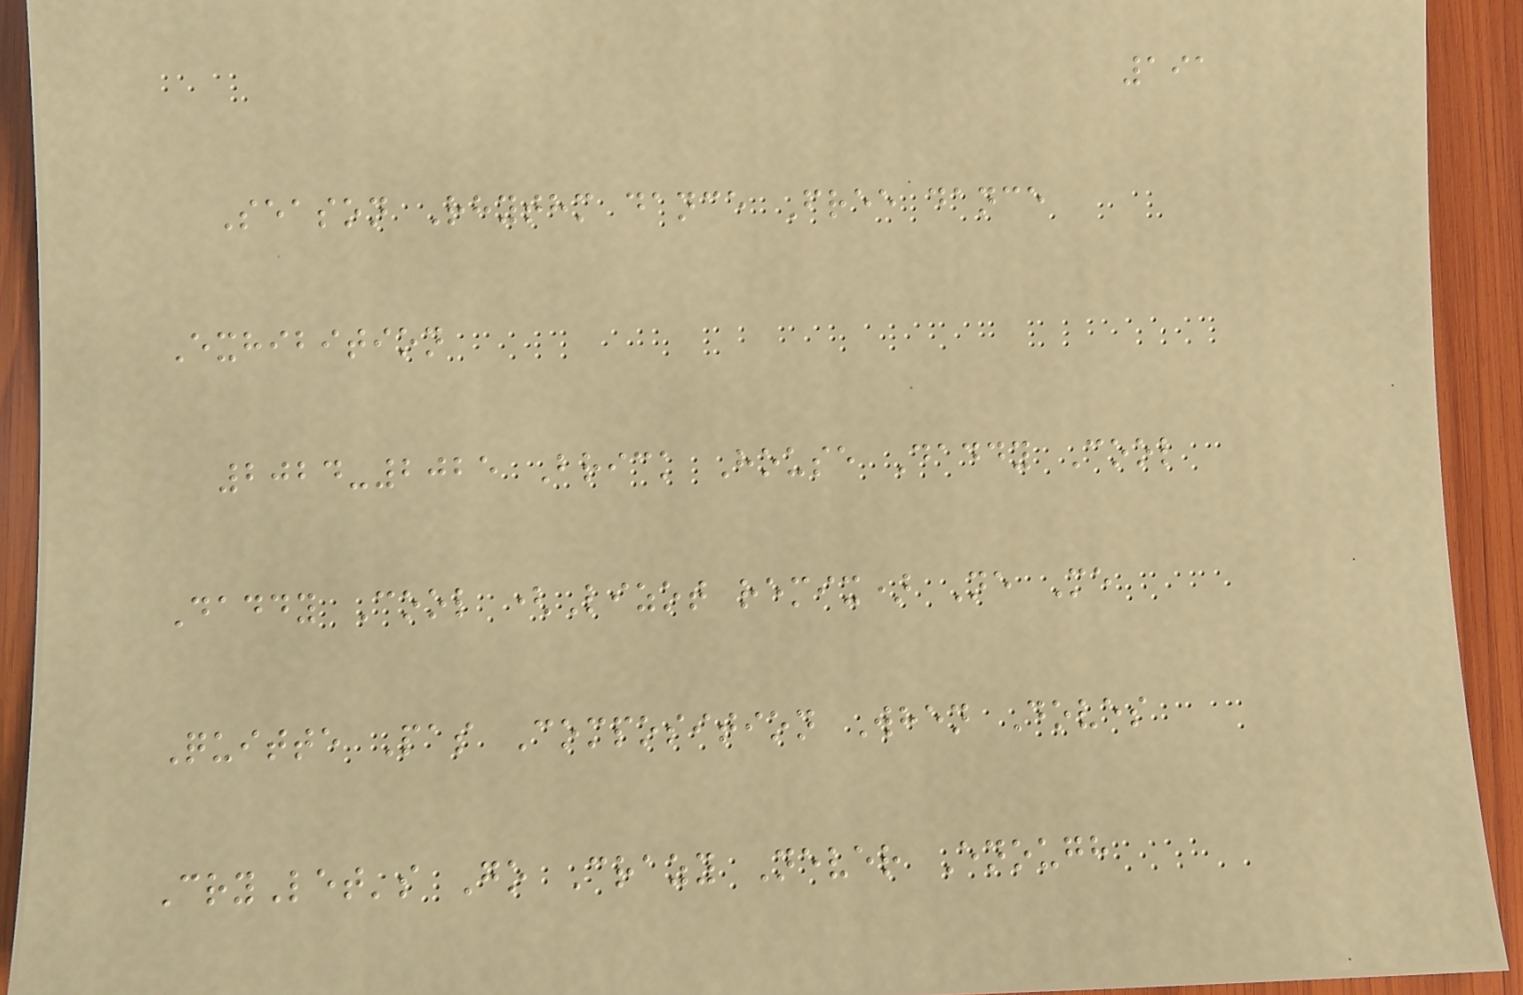191
Season Rhythm dance Free dance
Exhibition
2024-2025 Brick House Daddy Cool
Daddy Cool (Lizot remix) Ne Me
Quitte Pas Composition When Doves
CryLet's Go Crazy Never Enough
